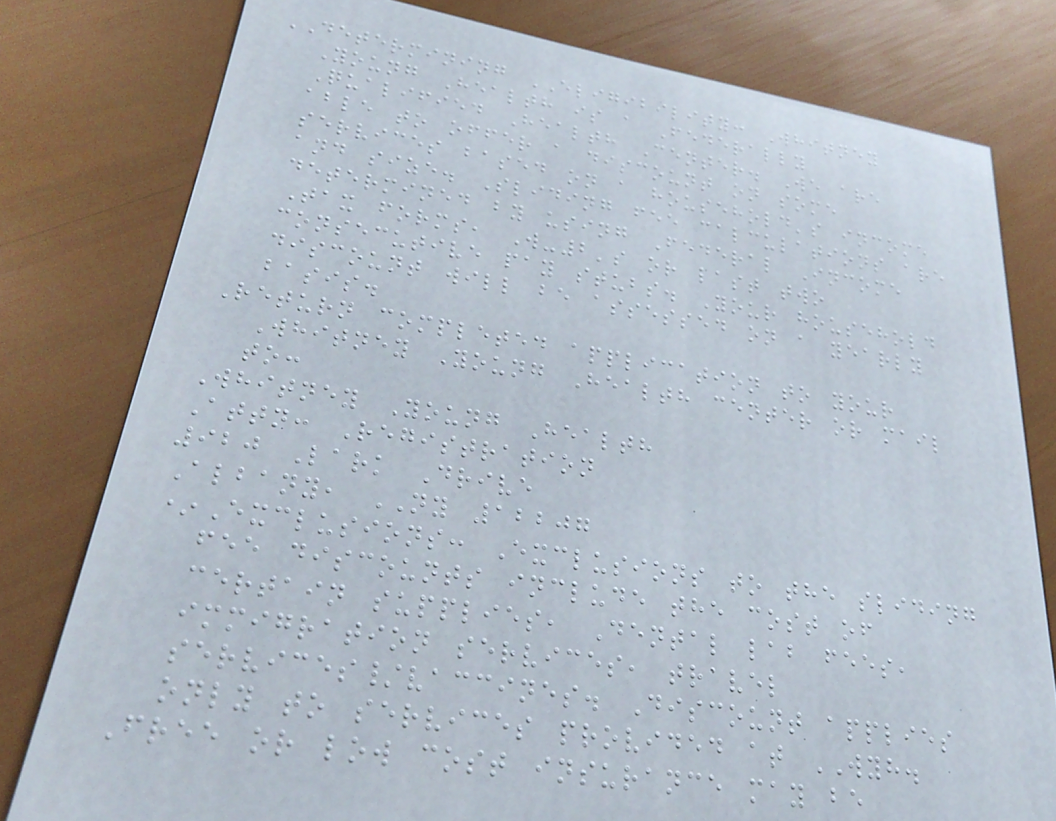DETERMINING ELIGIBILITY: Whitney
Young Health is a Federally
Qualified Health Center. We are
able to offer a discount on some
services based on a household's income
and size. Sliding fee calculations are
determined by using Federal Income
Tax forms, W-2's or last two
consecutive pay stubs. Your household
discount will be assessed on a yearly
basis.
Return completed application to your
Whitney Young Health center or mail
to:
Whitney Young Health
Attn: Registration
920 Lark Drive
Albany, NY 12207
*Exclusions: Exclusions to the sliding
fee discounts include the cost of
certain supplies, Dental lab fees,
immigration services, travel
services/vaccines. Discount applies
only to services provided at WYH.
Free or low cost insurance may be
